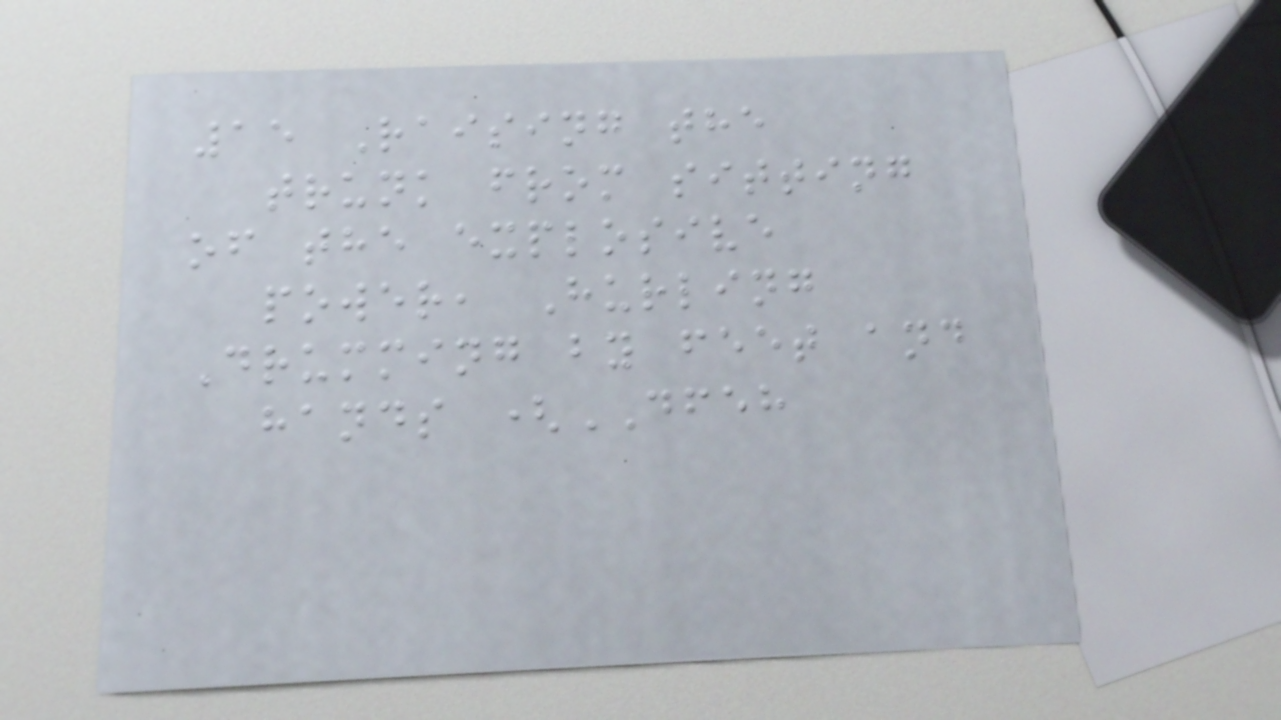15 Raising the
trunk from sitting
of the explosive
power, Hurling
Drumming by feet and
hands (DFEH
